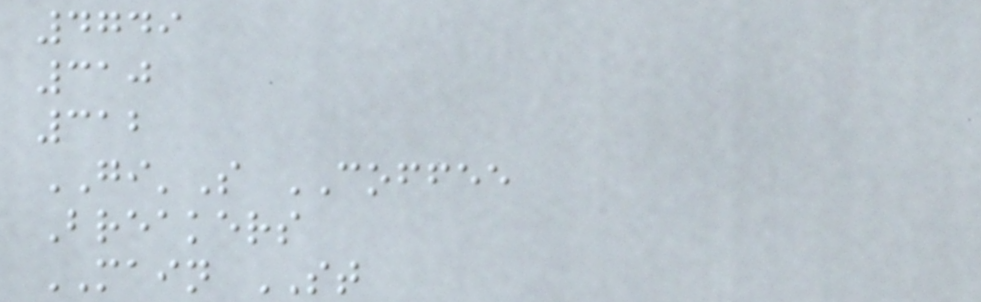4749
310
312
GI'S COFFEE
Breakers
MAIN ST
